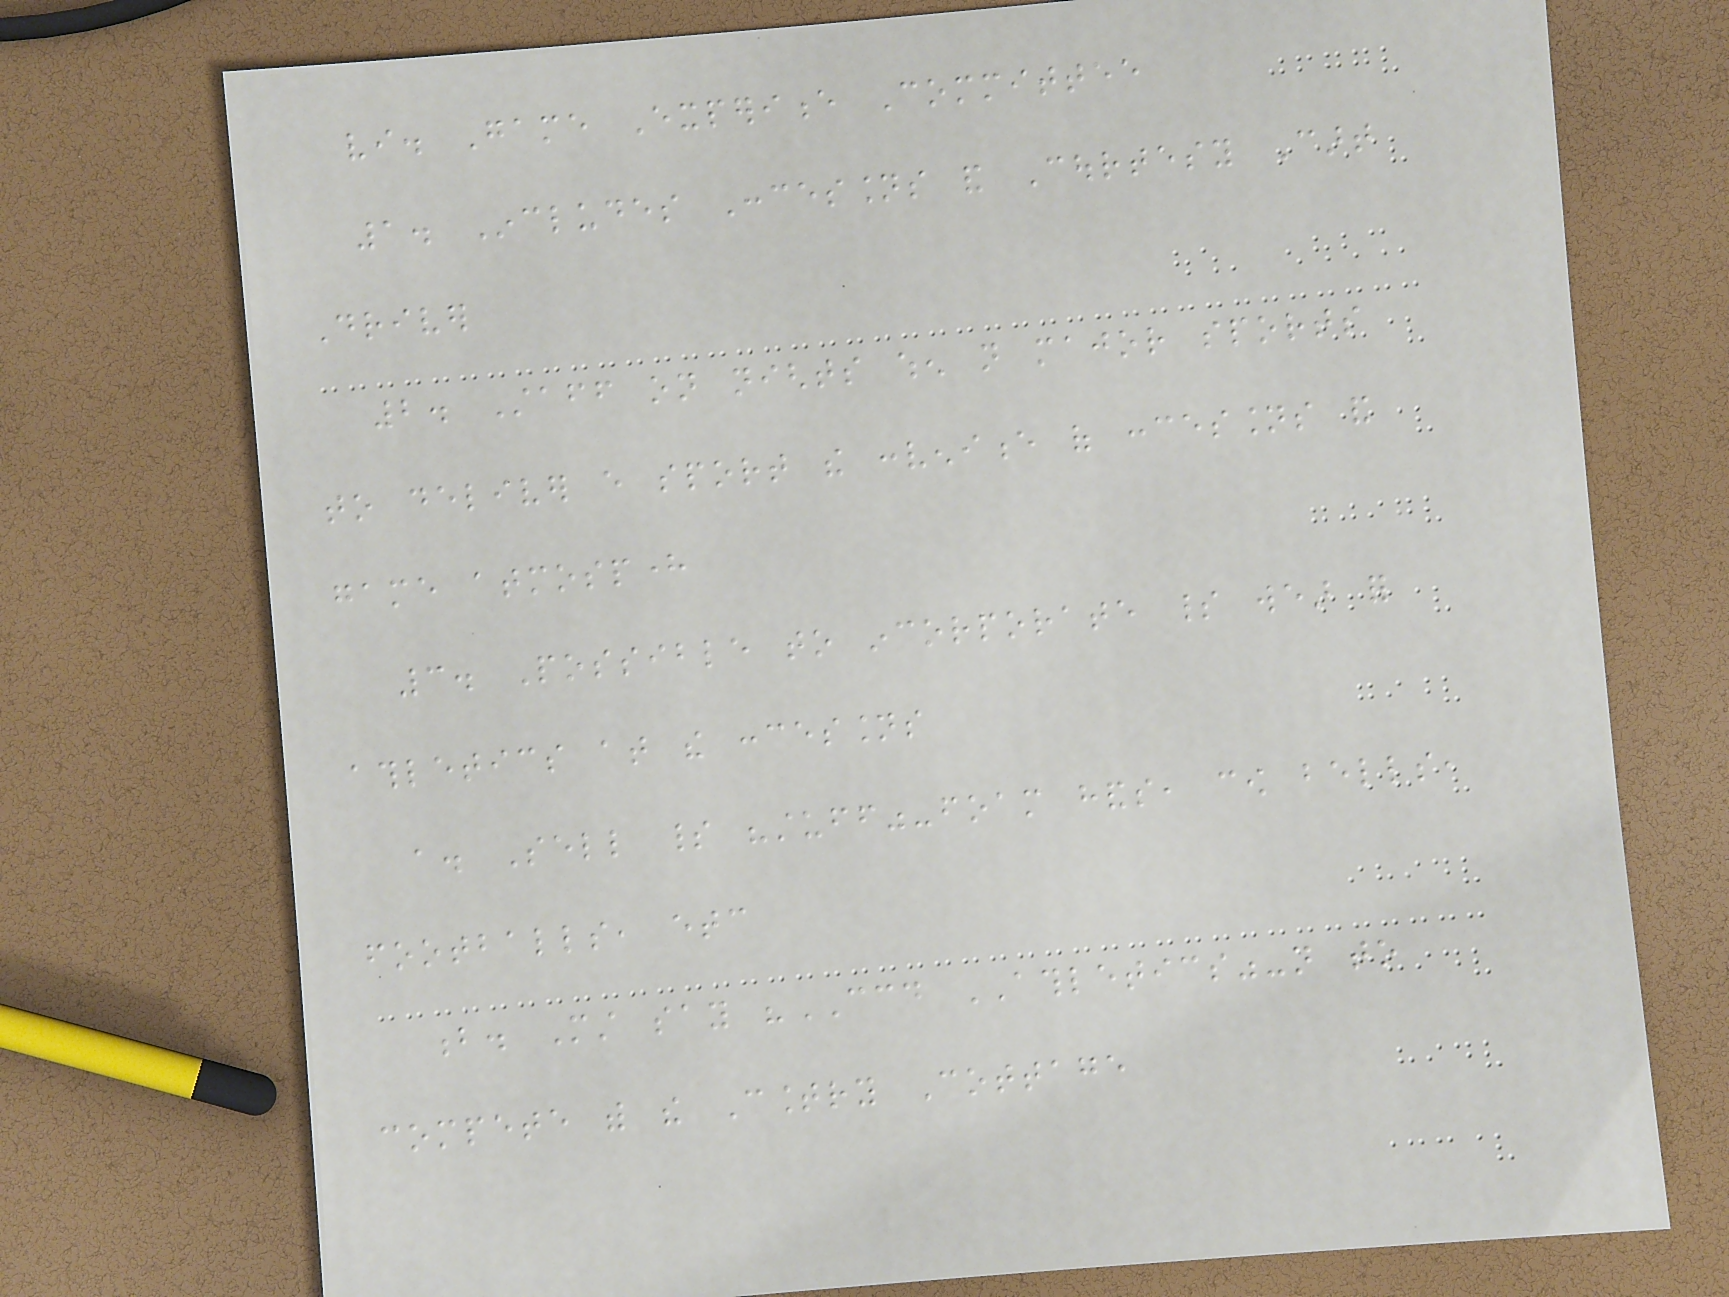vi. Game Experience Committee
1. Includes Concessions and Courtesy Cart
Driver
2. Staff on nights when not major sports
to deliver every sport the convenience of concessions and
game atmosphere
3. Possible to incorporate spirit wear for
athletics at the concessions
a. Sell spirit "stuff"-foam hands, cow bells,
footballs, etc
b. Must say "CCD ATHLETICS"-not to
compete with the Country Cottage
